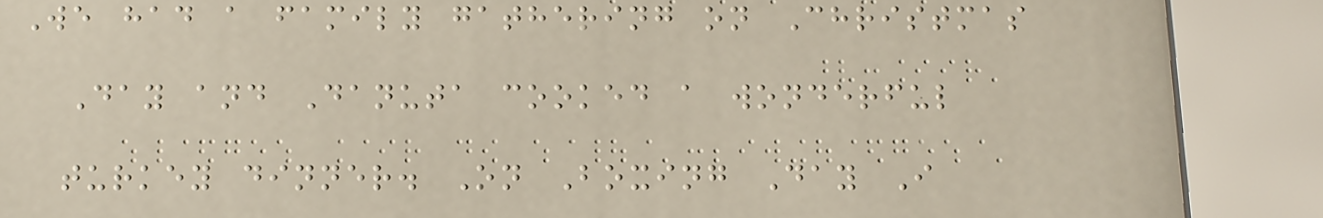We had a family gathering on Christmas
Day and Danuta cooked a wonderful
turkey dinner. On Boxing Day I
